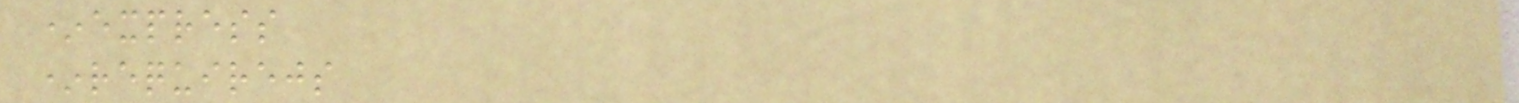*express
*requirejs
